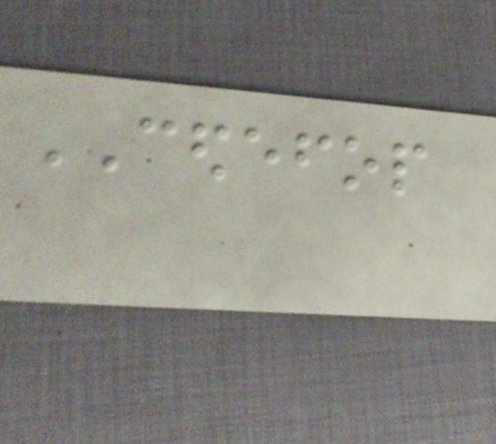CEDEFOP
